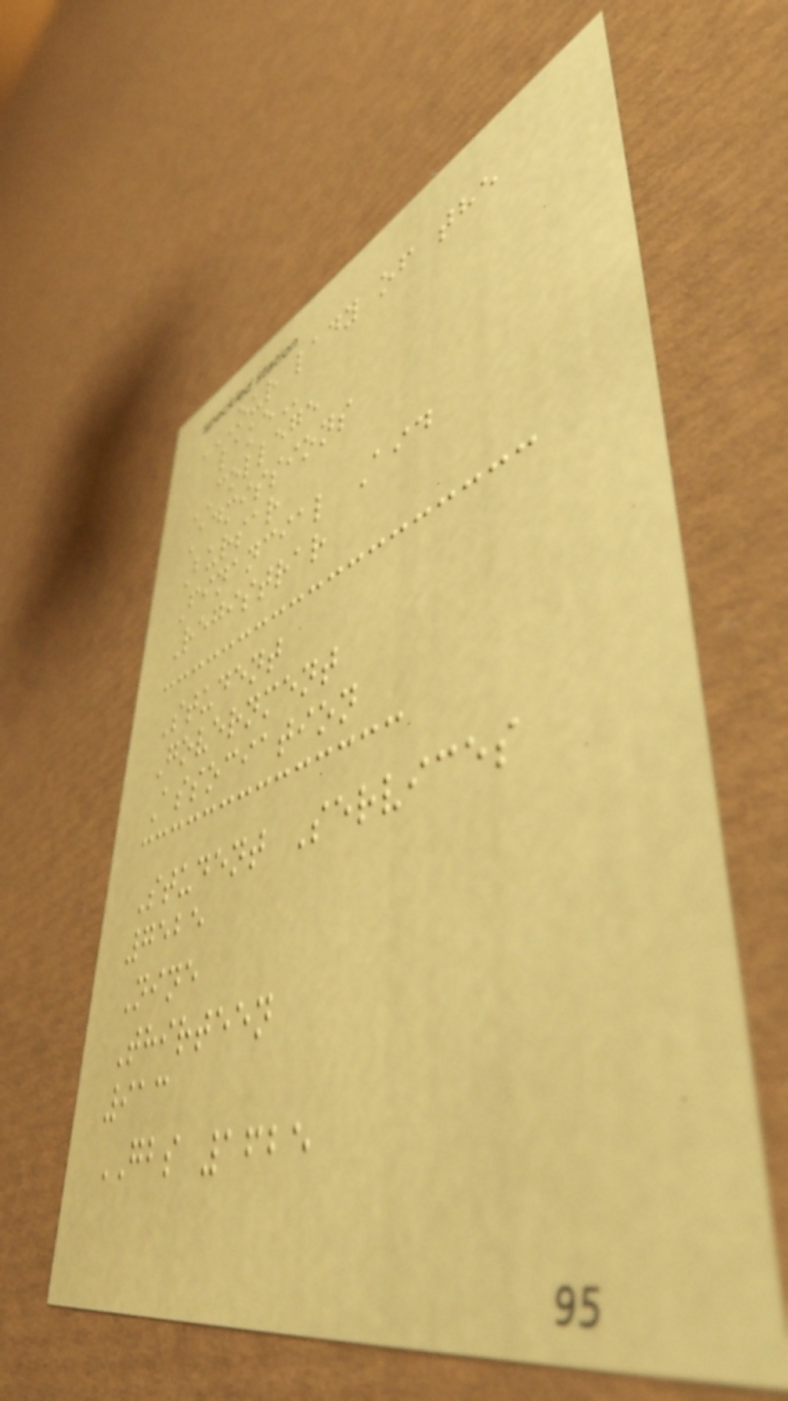OUR LADY OF THE
LAKE
COLLEGE
Admissions
Bursar
Financial Aid
Registrar
Student
Government
Association
Student Services
7525
Nine
Thirteen
913
GBS 1625
